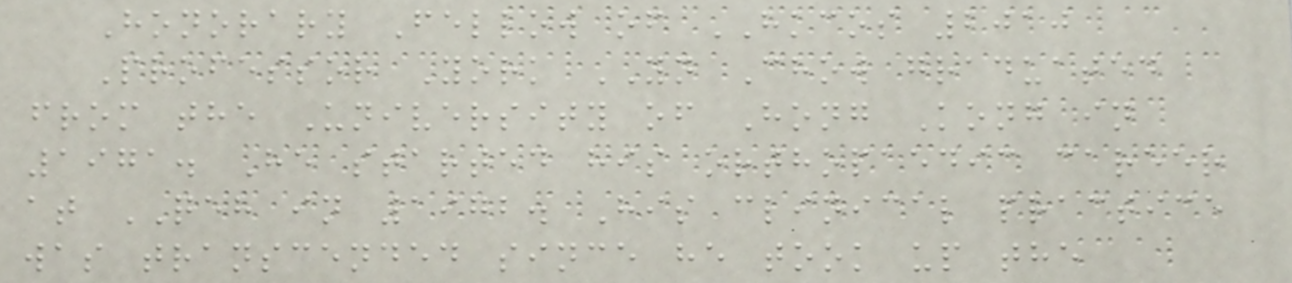Honorary Fellow of HKCOS 2010
Professor York YN Chow graduated
from the University of Hong Kong in
1971. He started his orthopaedic career
at QEH in 1972. His clinical practice
was transcended since he took up the
